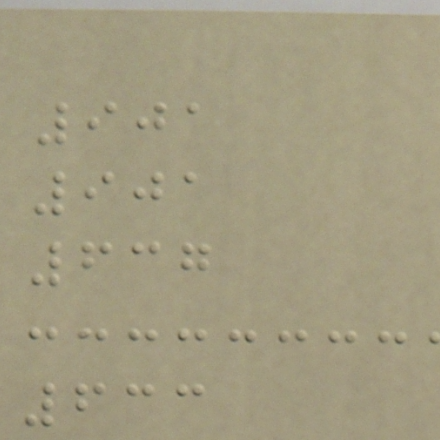901
901
637
633
